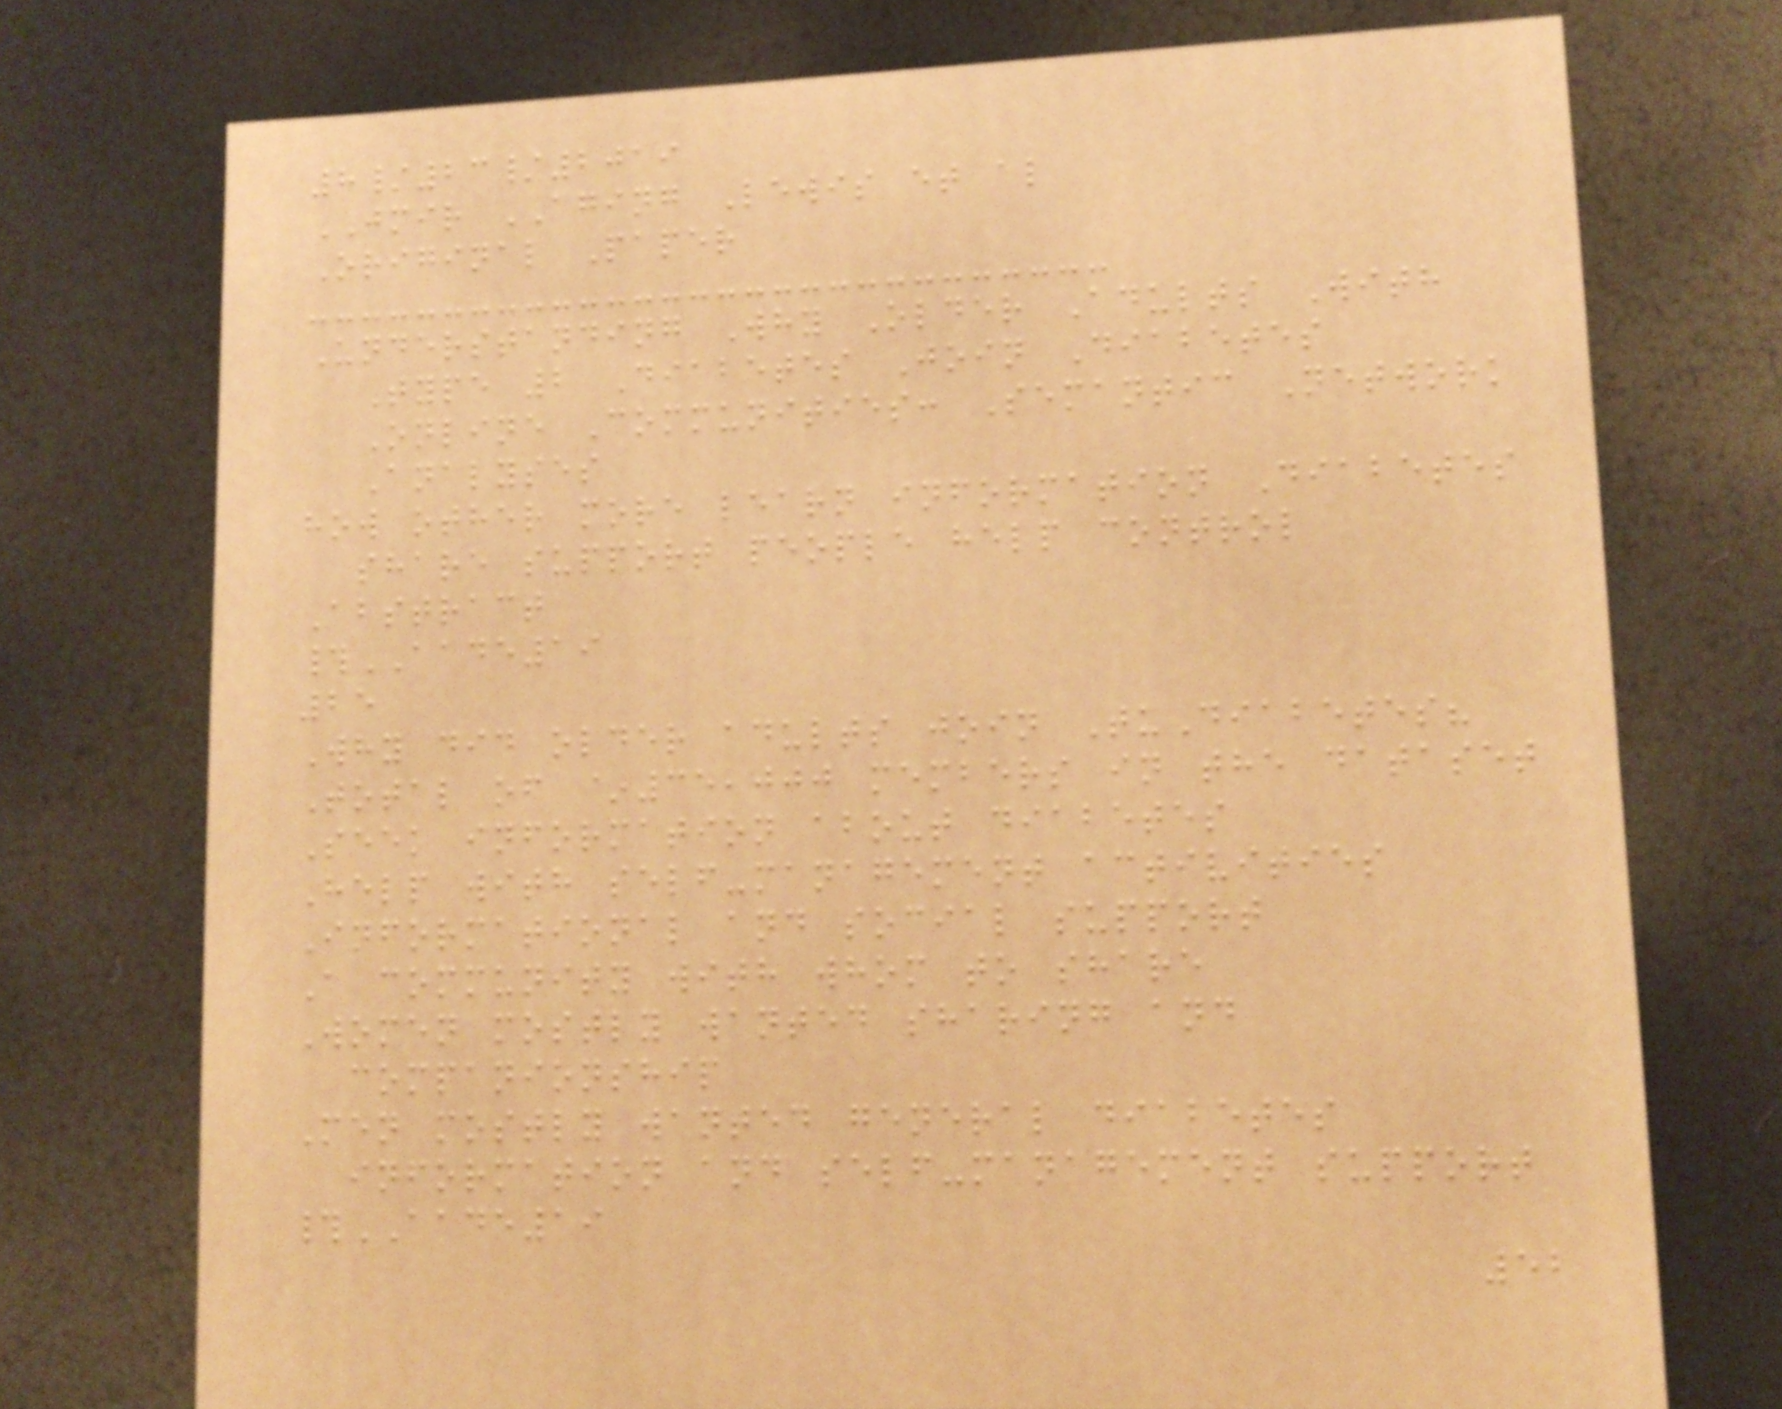8/23/2019
JMIR AGING Lewis et al
Original Paper
Understanding Why Older Adults With
Type 2 Diabetes Join Diabetes
Online Communities: Semantic Network
Analyses
how other more learn information Diabetes
share support people help control
Abstract
#AADE19
25
Why did older adults join TuDiabetes?
Total of ~35,000 members in the dataset
Seek information about diabetes
Help with self-management activities
Informational and social support
A community with whom to share
Women mostly wanted sharing and
companionship
Men mostly wanted general diabetes
information and self-management support
#AADE19
52
